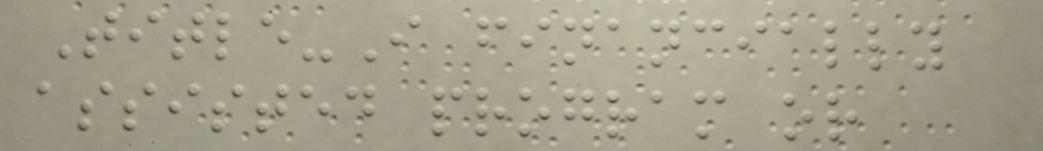Title-I financially
assisted program or
